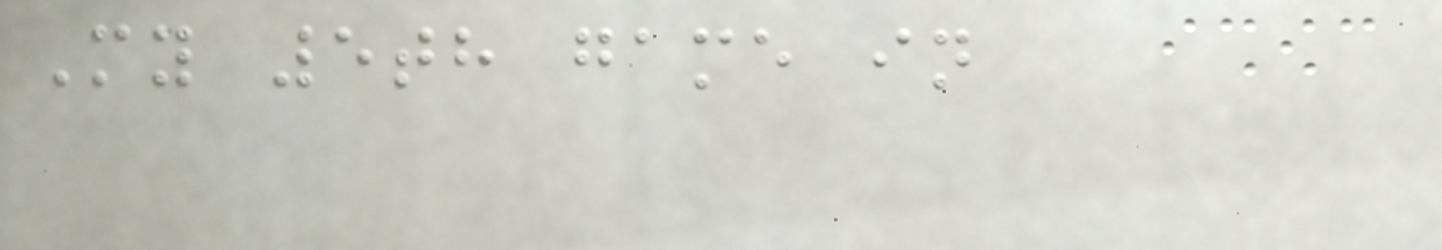My 5th game in
